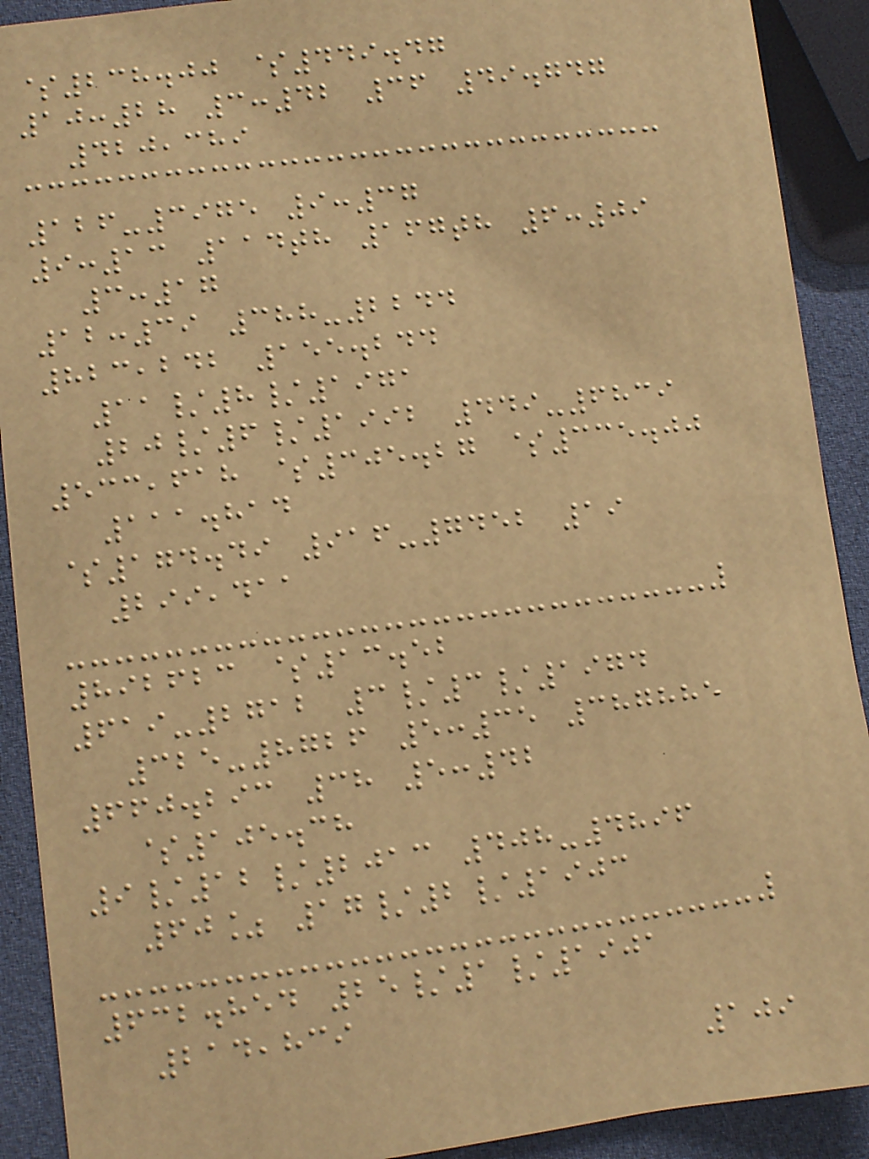$238.00 $449.47
10:28 3:42 36 49.747
420,389
126-3975 9:37
9:13 114th 167th 6:09
3:17
12:39 388-2244
823,242 155.244
11/8/1971
20/6/1992 449-6839
533,618 $305.27 $335.00
111.814
$174.49 916-7452 19
299,411
892623 $13.52
619-2712 3/3/1974
325-8726 5:35 387885
660.293 38 5:42
$105.38
9/12/2013 408-4896
60% 17/2/1903
632.854 25/1/1901
214,839
109
